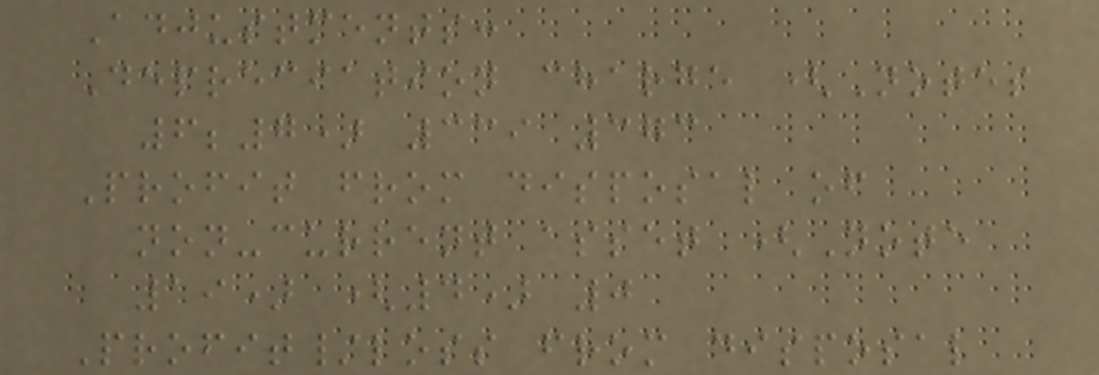Adjustments:
Depreciation charge (Notes
6;7) 339 373
Profit from disposal of
non-current asset (Note
19) (4) 0
Profit/loss from disposal
